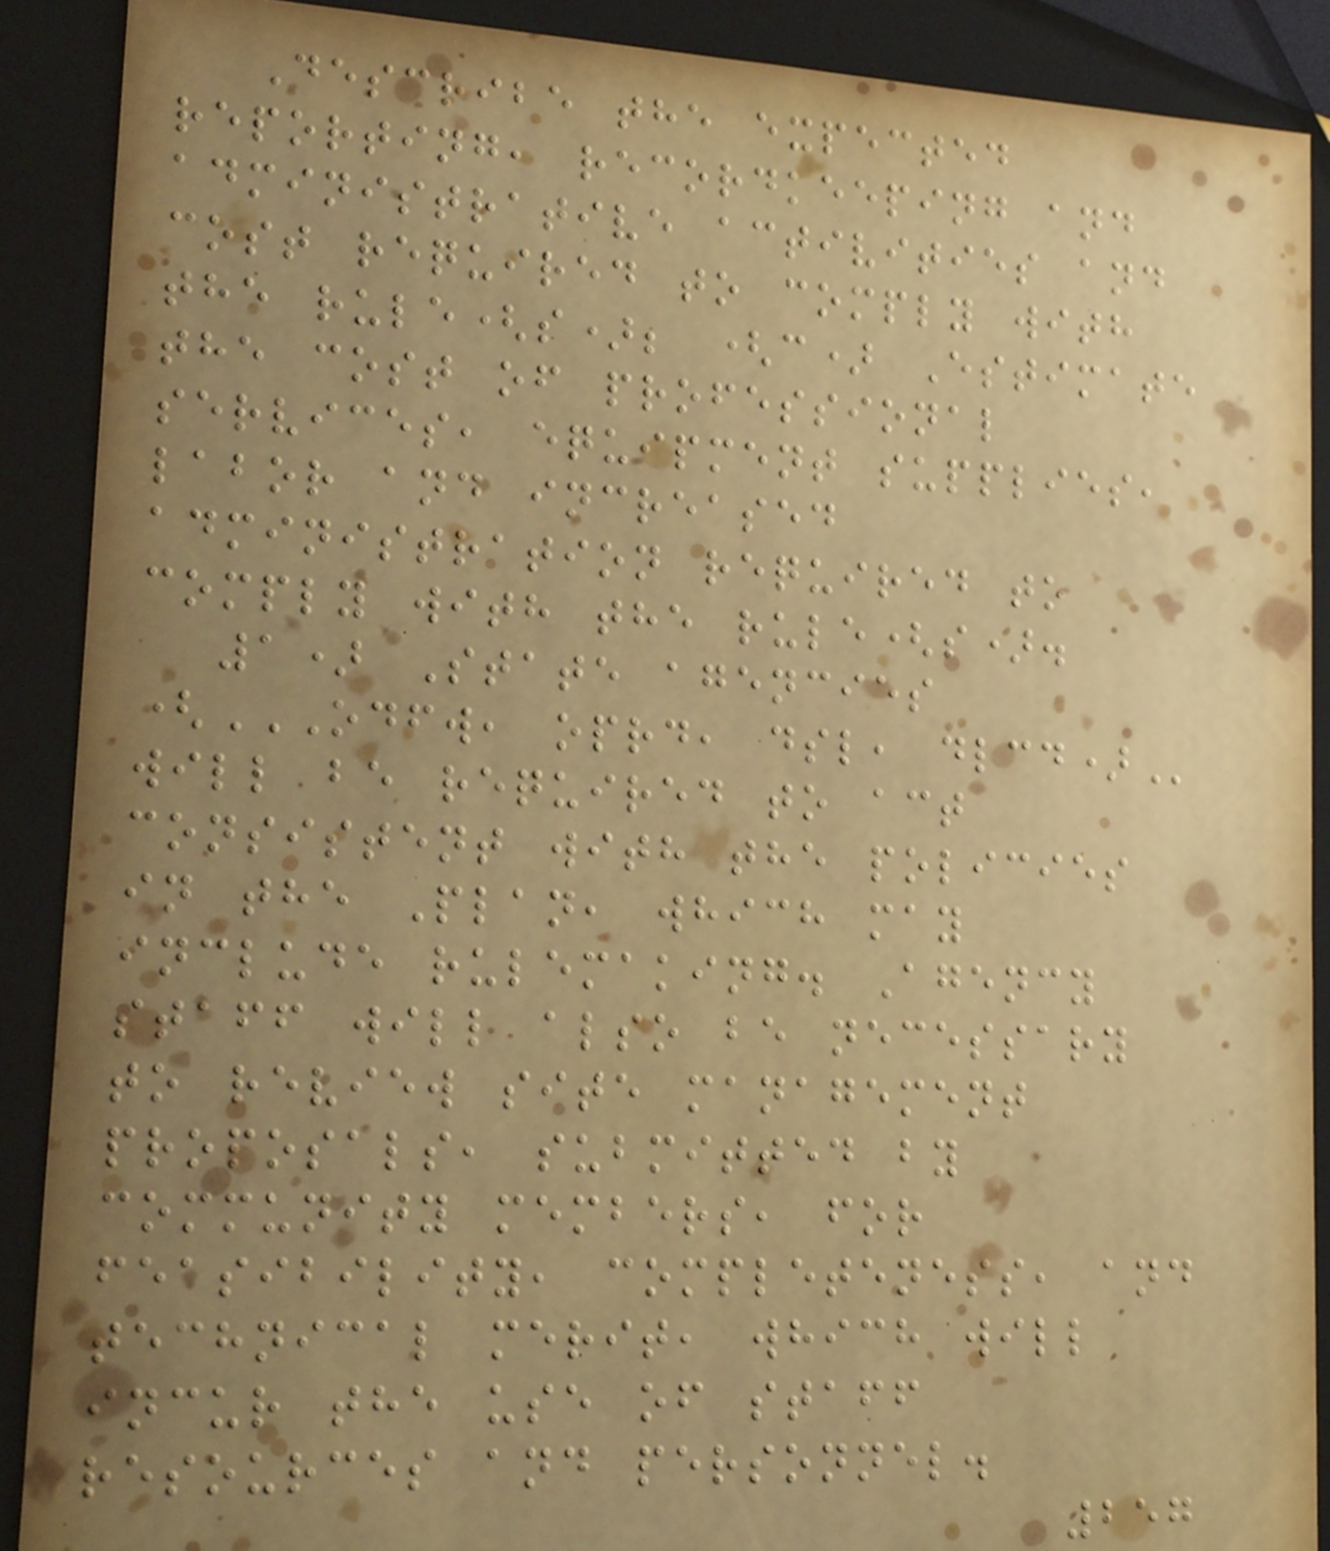Describe the expected
reporting, recordkeeping and
administrative activities and
cost required to comply with
the rule(s); (c) Estimate
the cost of professional
services, equipment supplies,
labor and increased
administration required to
comply with the rule(s).
1) State agencies
(ODFW, OPRD, DSL, DLCD)
will be required to act
consistent with the policies
in the Plan, which may
include rulemaking. Agency
staff will also be necessary
to review site management
proposals, submitted by
community members, for
feasibility, completeness, and
technical merit, which will
incur the use of staff
resources and personnel.
257
